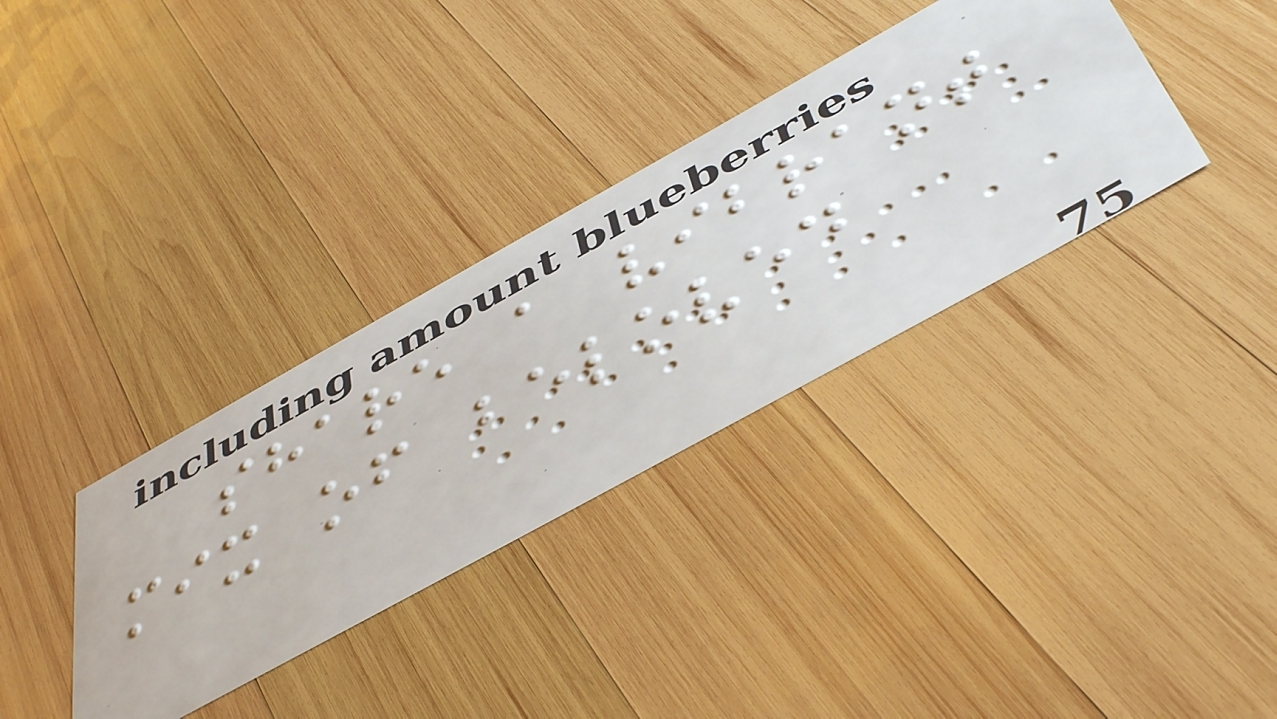share a vibrant
mix of beloved
